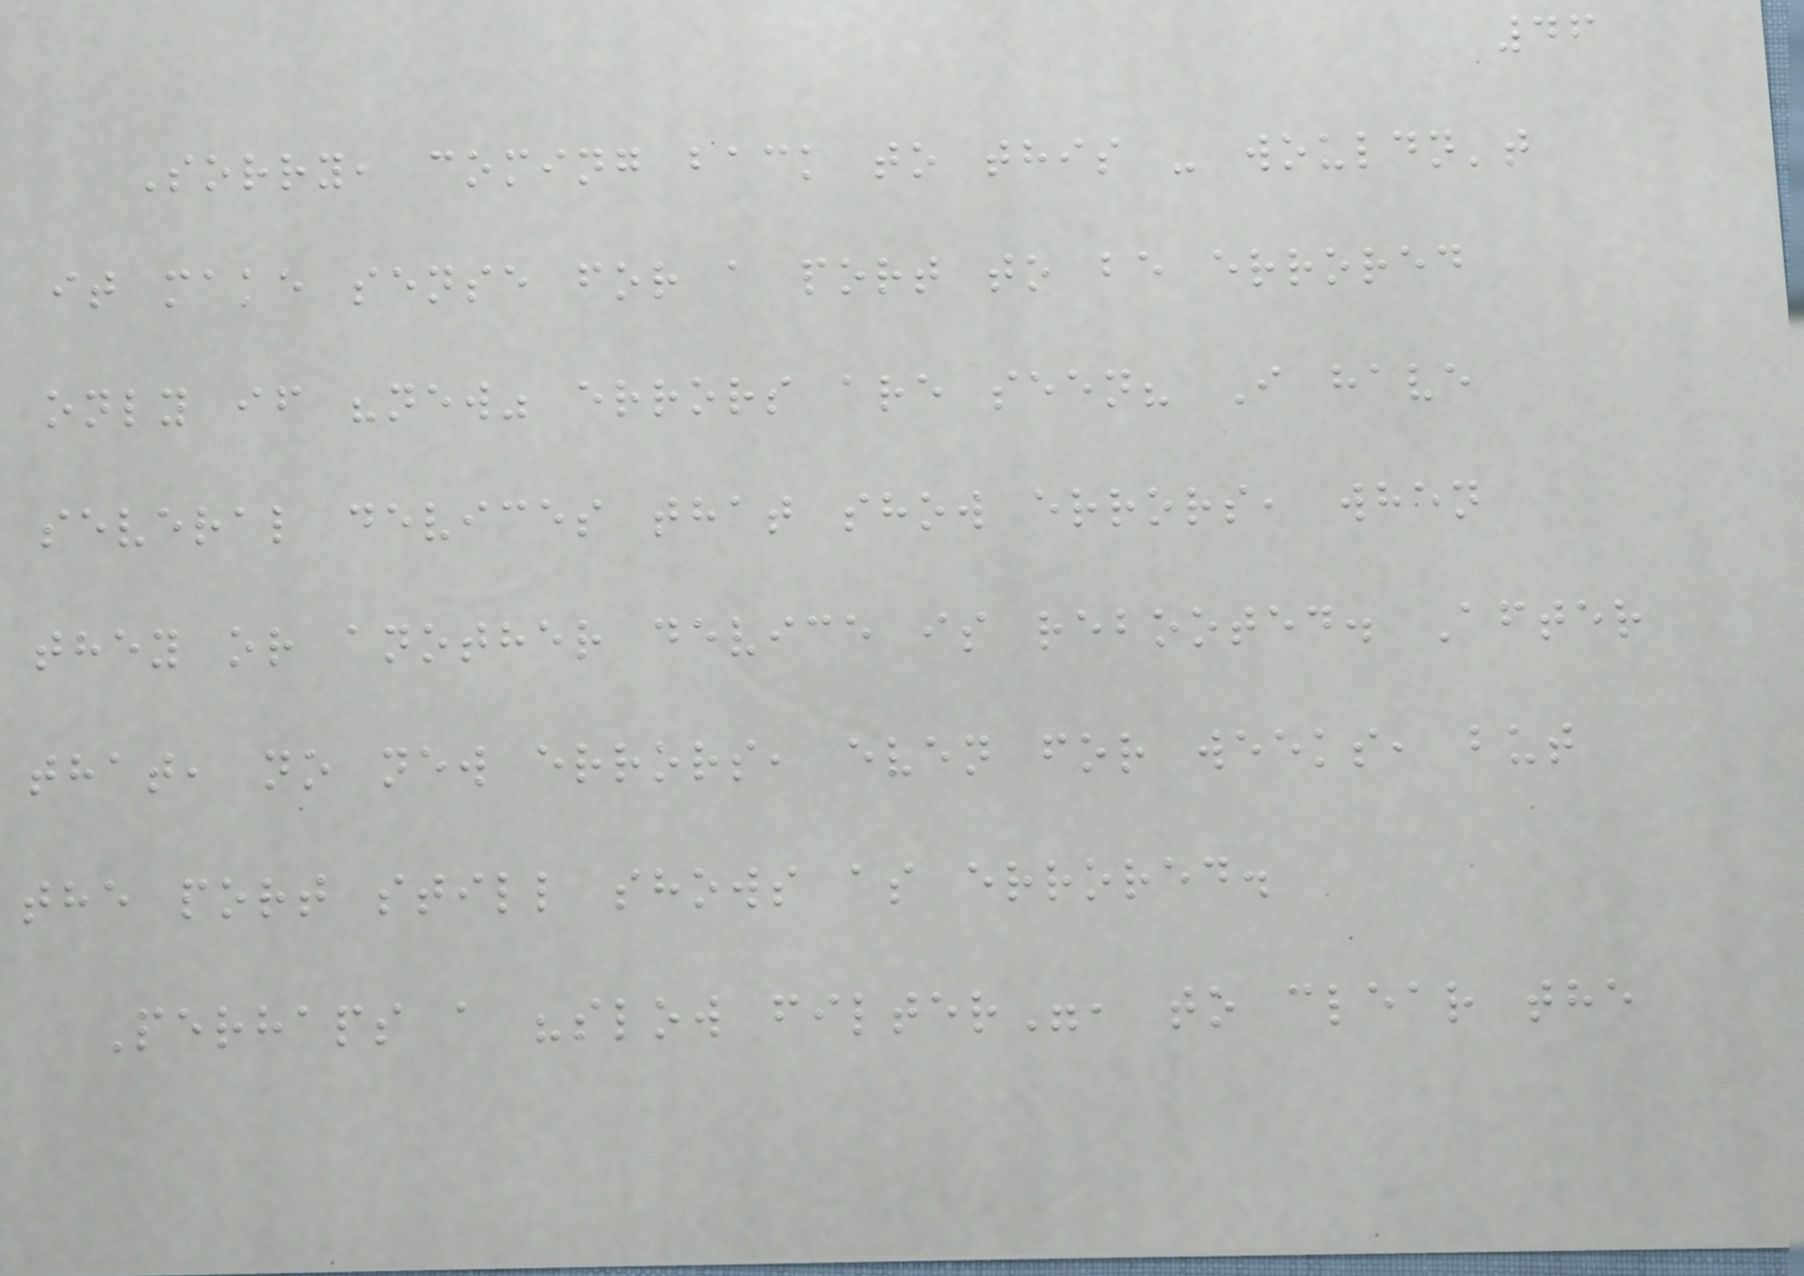46
Sorry, coming back to this - wouldn't
it make sense for a port to be errored
only if "new" errors are seen? I have
several devices that show errors, when
they or another device is rebooted. After
that, no new errors, even for weeks, but
the port still shows as errored.
Perhaps a "slow filter", to clear the
